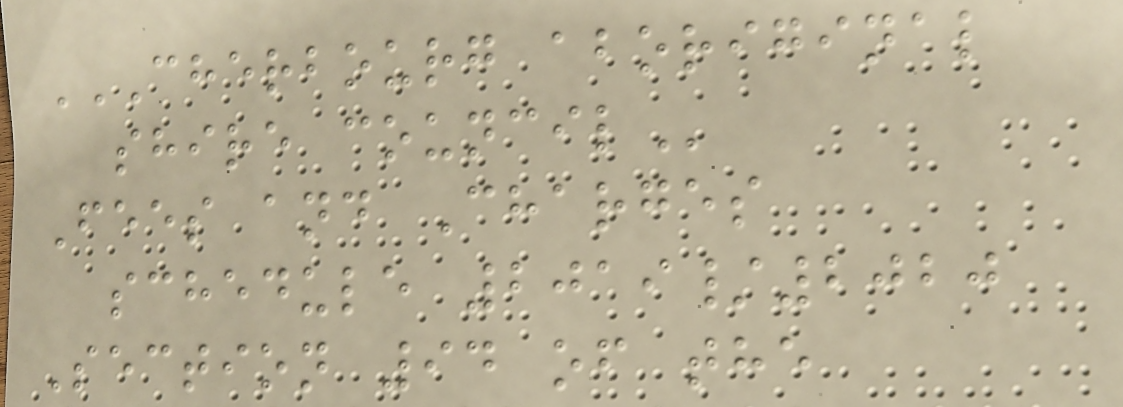CHERBOURG ABORIGINAL
SHIRE COUNCIL
Fees and Charges
schedule 2019/2020
Section 94 of the
